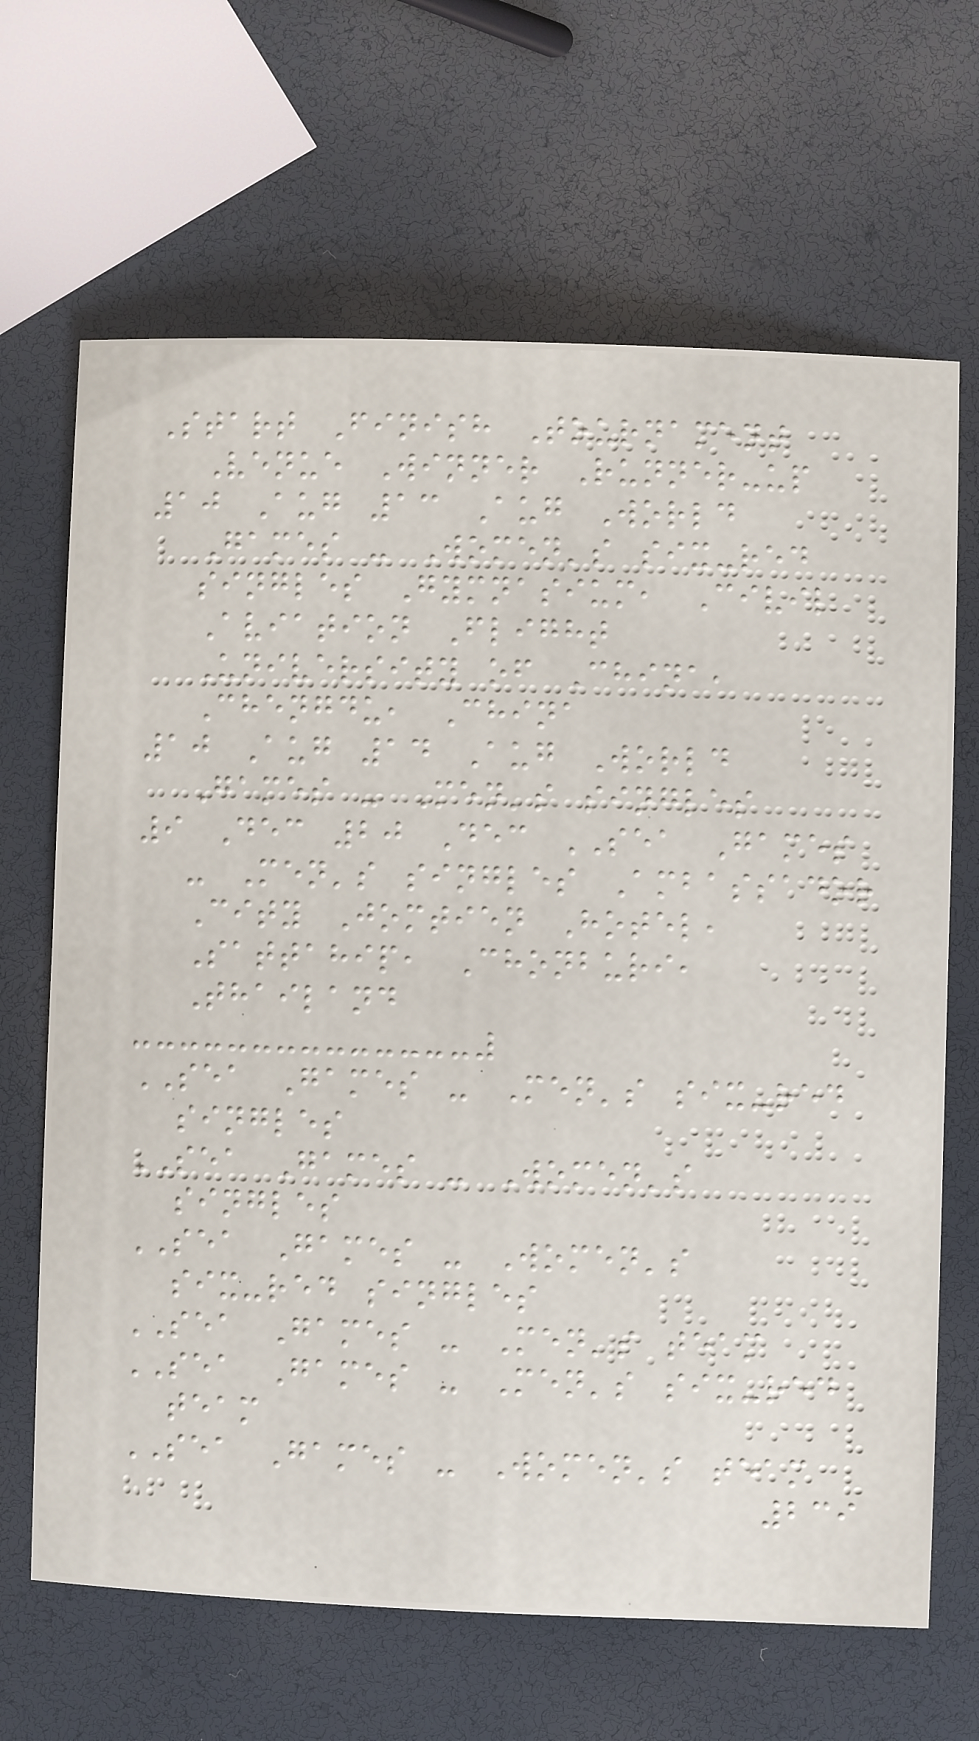Start Finish Tournament
Venue Winner Runner-up
10 Aug 13 Aug World
Games - Women's six-red
singles Gymnasium, Civil
Aviation Flight
University of China,
Chengdu, China
10 Aug 14 Aug World
Games - Men's singles
9 Dec 20 Dec SEA Games
- Men's singles Ambassador
City Jomtien Hotel,
Sattahip, Chonburi,
Thailand
SEA Games - Men's six-red
singles
SEA Games - Women's
singles
SEA Games - Women's
six-red singles
SEA Games - Men's team
SEA Games - Men's six-red
team
SEA Games - Women's team
239
